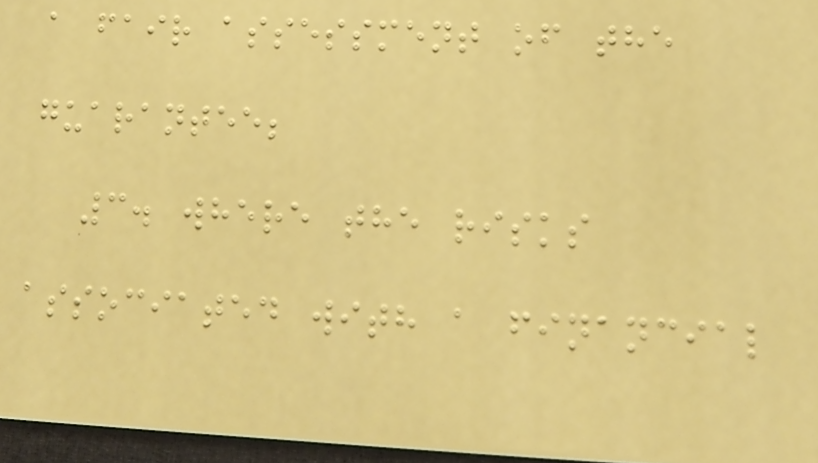a fair assessment of the
guarantee;
3. where the risks
associated with a financial
